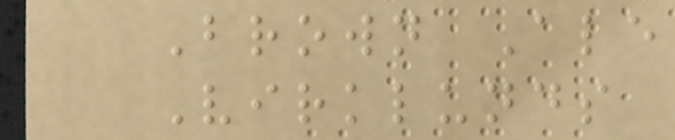Brown Ale
Virklunds
